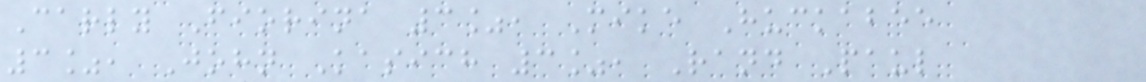Carly Fiorina 3%, Mike Huckabee
3%, John Kasich 3%, Rand Paul
